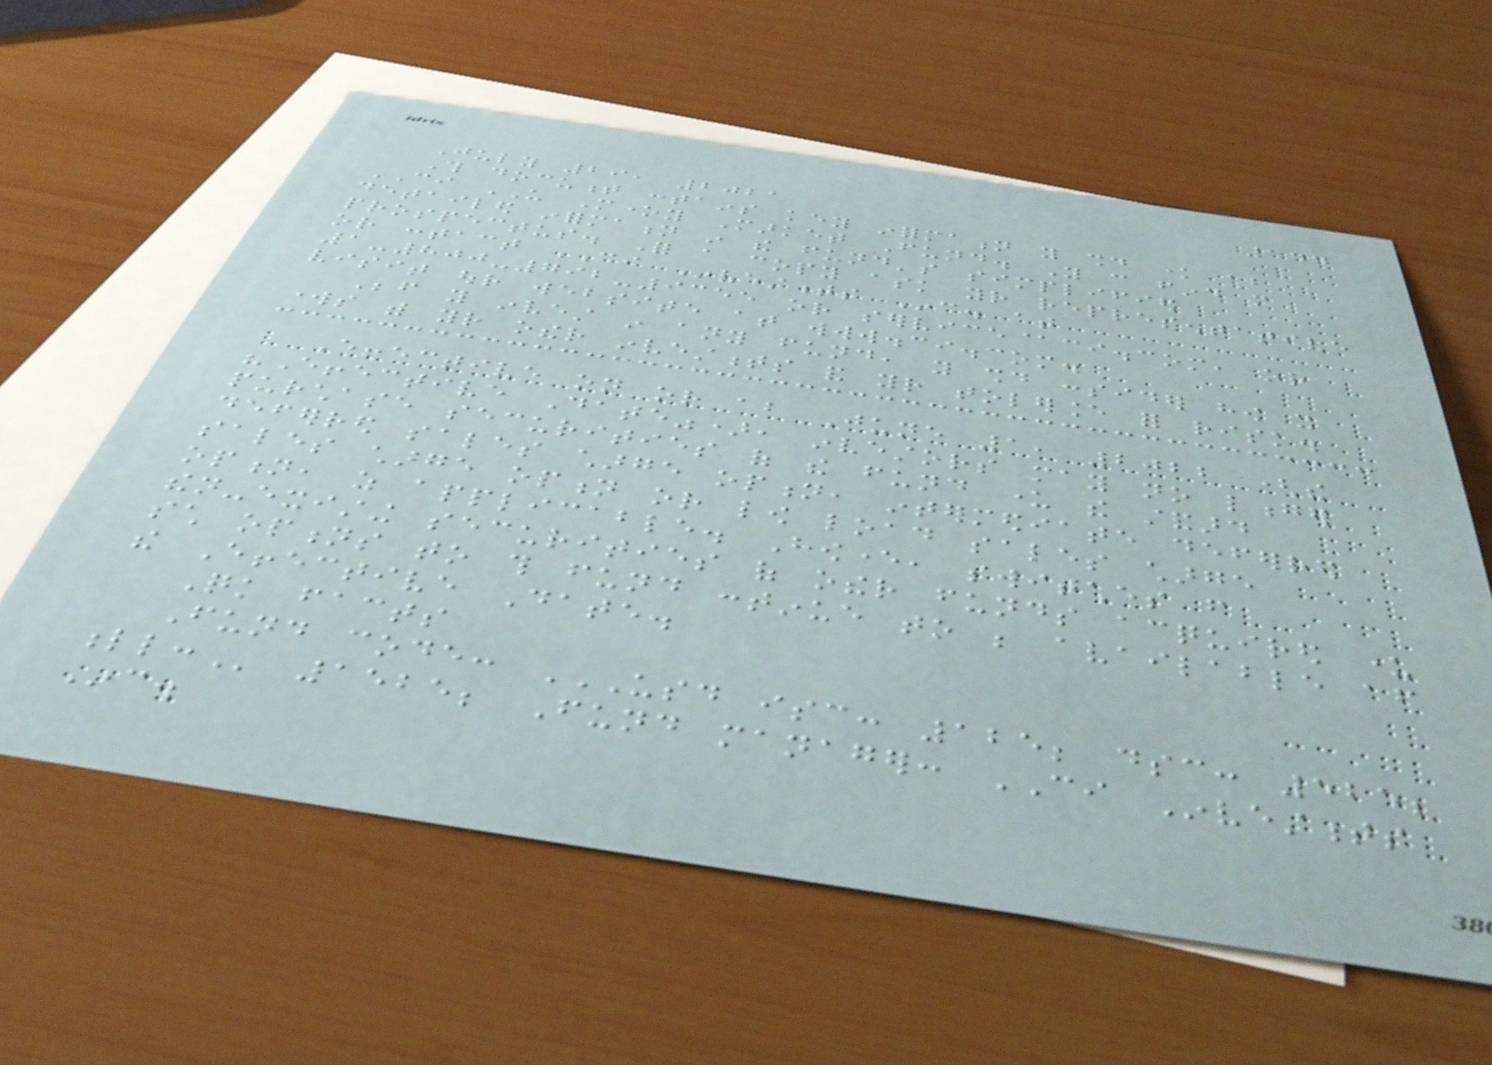144
July 29, 2021
This document contains key information you should know about
CI US Money Market Fund. You can find more
detailed information in the fund's simplified
prospectus. For a copy ask your representative
or contact CI Investments Inc. at
1-800-792-9355 or service@ci.com, or
visit our website at www.ci.com.
Before you invest in any fund, you should consider how it
works with your other investments and your tolerance for risk.
Effective on or about June 1, 2022 (the
"Effective Date"), investors may no longer
purchase securities of the fund under the standard
deferred sales charge option, intermediate deferred
sales charge option or low load sales charge
option, as applicable. However, switches from
then-existing securities of other funds acquired under
such options to this fund continue to be available after
the Effective Date.
Quick facts
Fund code: USD ISC: 125; DSC: 525;
LL: 1525; Fund manager: CI Investments
Inc.
